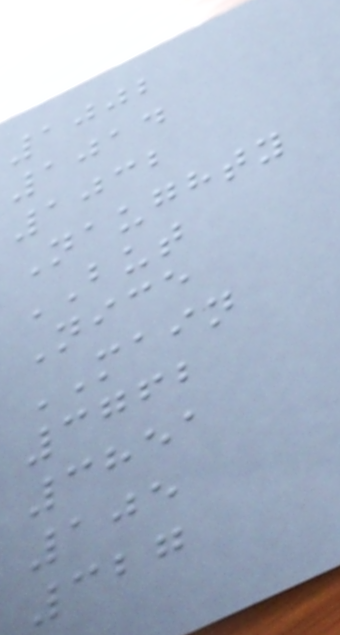1002
1014
1032
Naughty
BUT
Nice
MAIN
3762
3851
105
327
